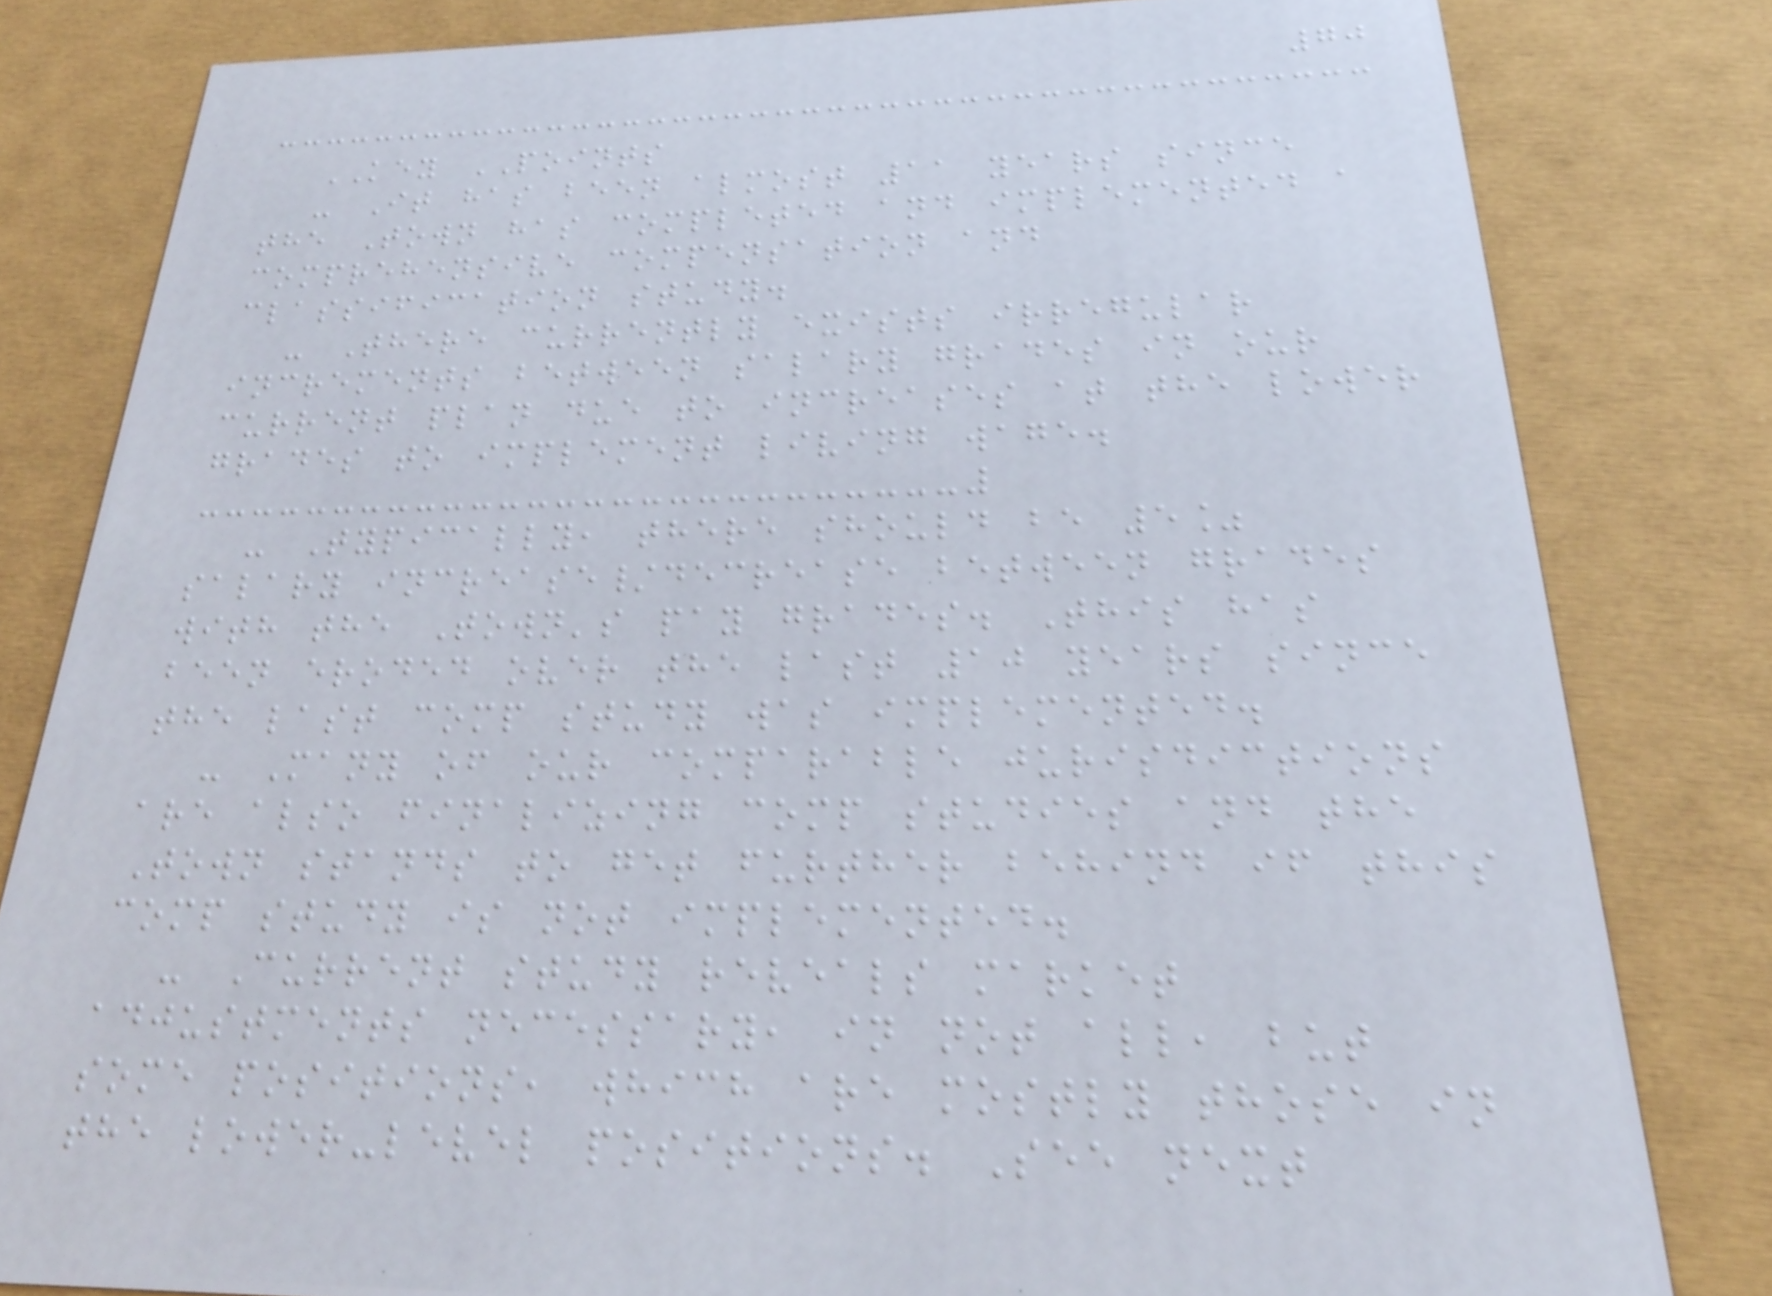70
KEY POINTS
- It has been almost 11 years since
the Town has completed and implemented a
comprehensive compensation and
classification study.
- There currently exists irregular
increments between salary grades in our
current plan due to increases at the lower
grades to implement living wage.
- Typically, there should be 5%
salary increase/decrease between grades
with the Town's pay grades. This has
been eroded over the last 10 years since
the last comp study was implemented.
- Many of our comparable jurisdictions
are also finalizing comp studies and the
Town stands to get further behind if this
comp study is not implemented.
- Current study reveals market
adjustments necessary, in not all, but
some positions, which are mostly those in
the lower-level positions. See next
